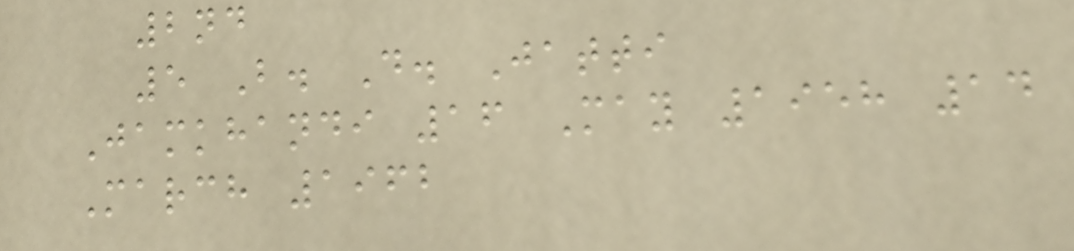2nd
5 B. D. Jatti
Jamkhandi 16 May 1958 14
March 1962
